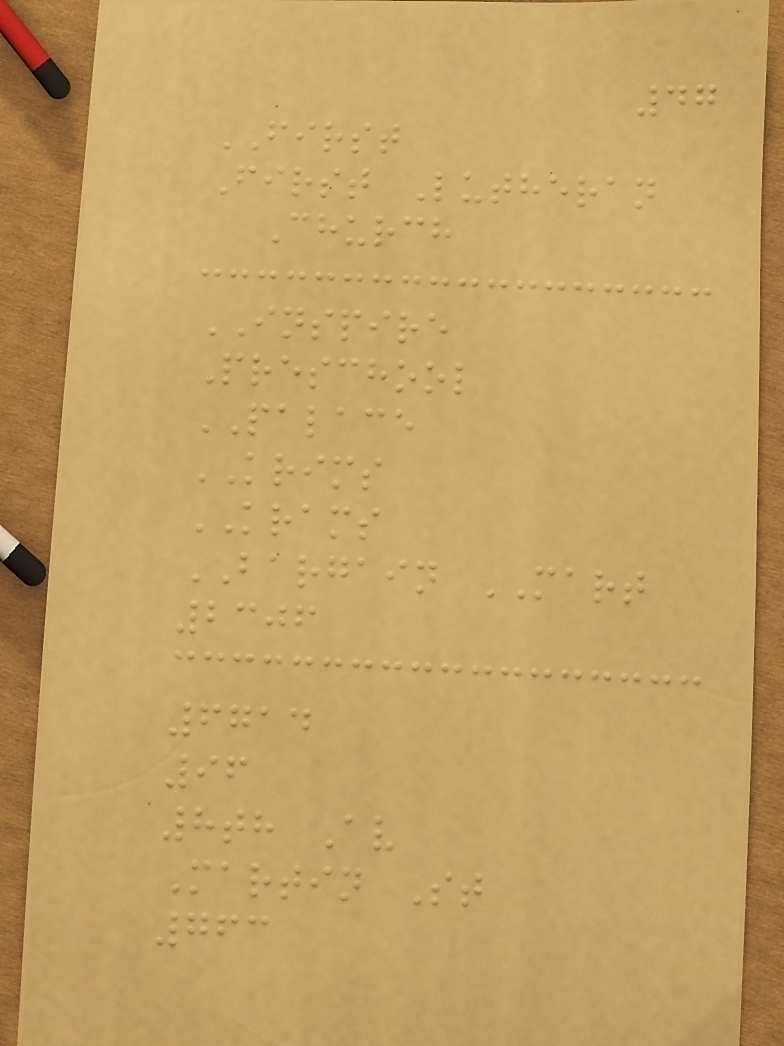47
FIRST
First Lutheran
Church
INSPIRE
Preschool
PALACE
KRIMS
KRAMS
BARGAIN MART
2306
6714
96
8th Av
Martin St
763
